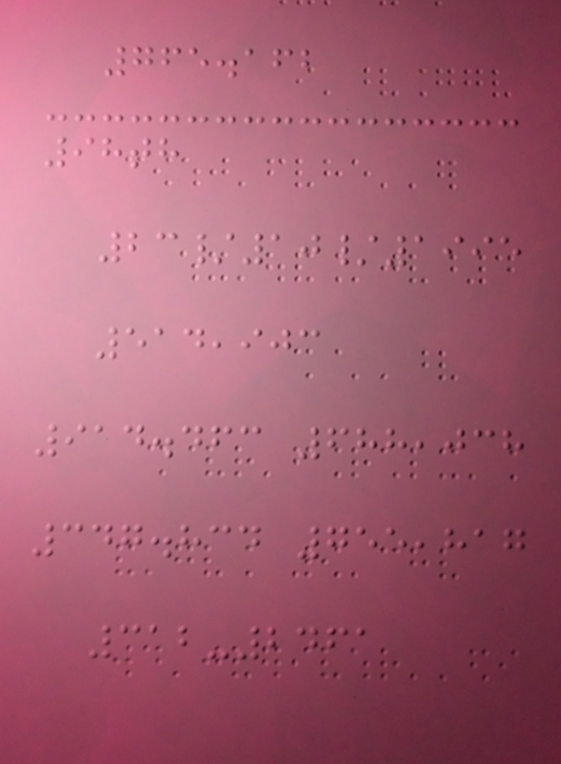765.162
98th
23/10/1995
514,903
914.463 688,038
347.834 755,817
312-2461
